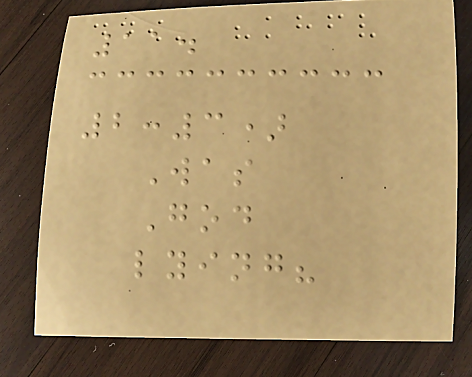11.
2:3)
Was
God
lying?
